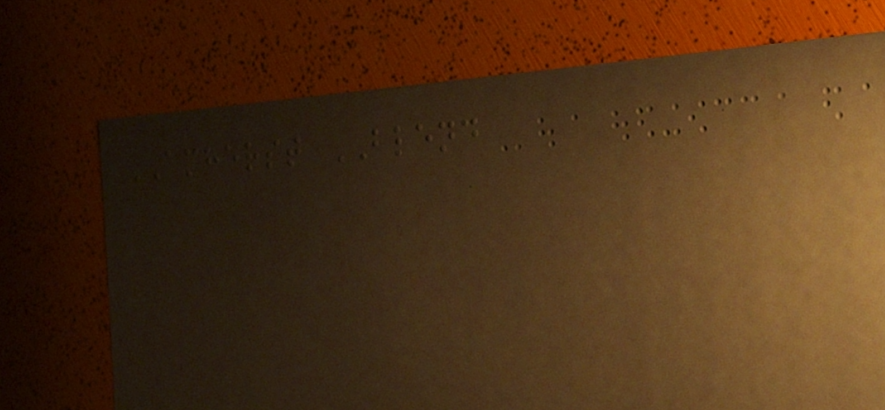AMHERST BLEND
